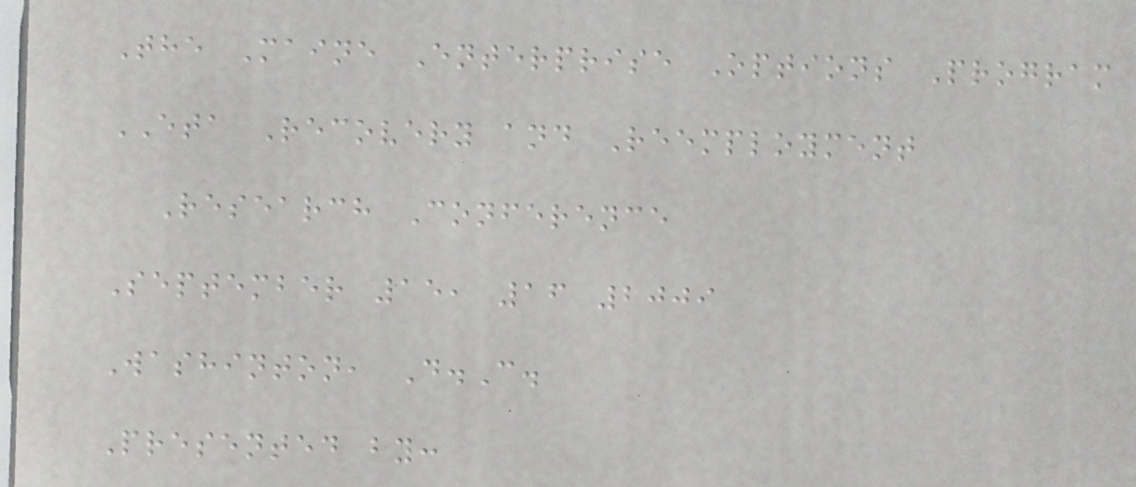The Maine Enterprise Options Program
ETA Recovery and Reemployment
Research Conference
September 15, 16 2009
Washinton, D.C.
Presented by:
